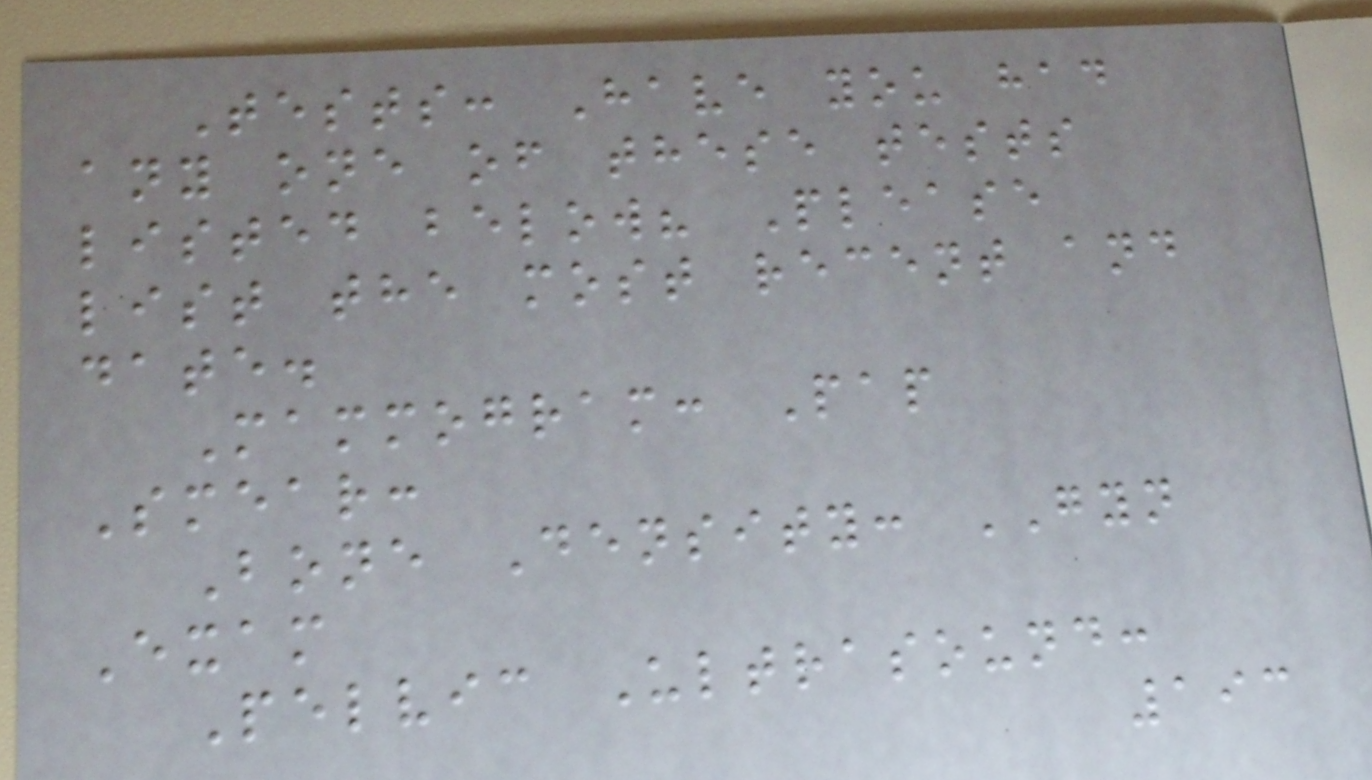Tests: Have you had
any one of these tests
listed below? Please
list the most recent and
date.
Mammogram: Pap
Smear:
Bone Density: GYN
Exam
Pelvic Ultrasound:
193
